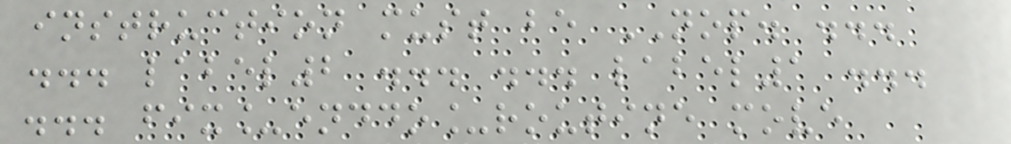instruction must be NOP. ...
... label2 ... ... label1 ...
... fix_enddo_routine move
